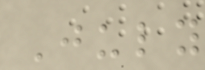July
